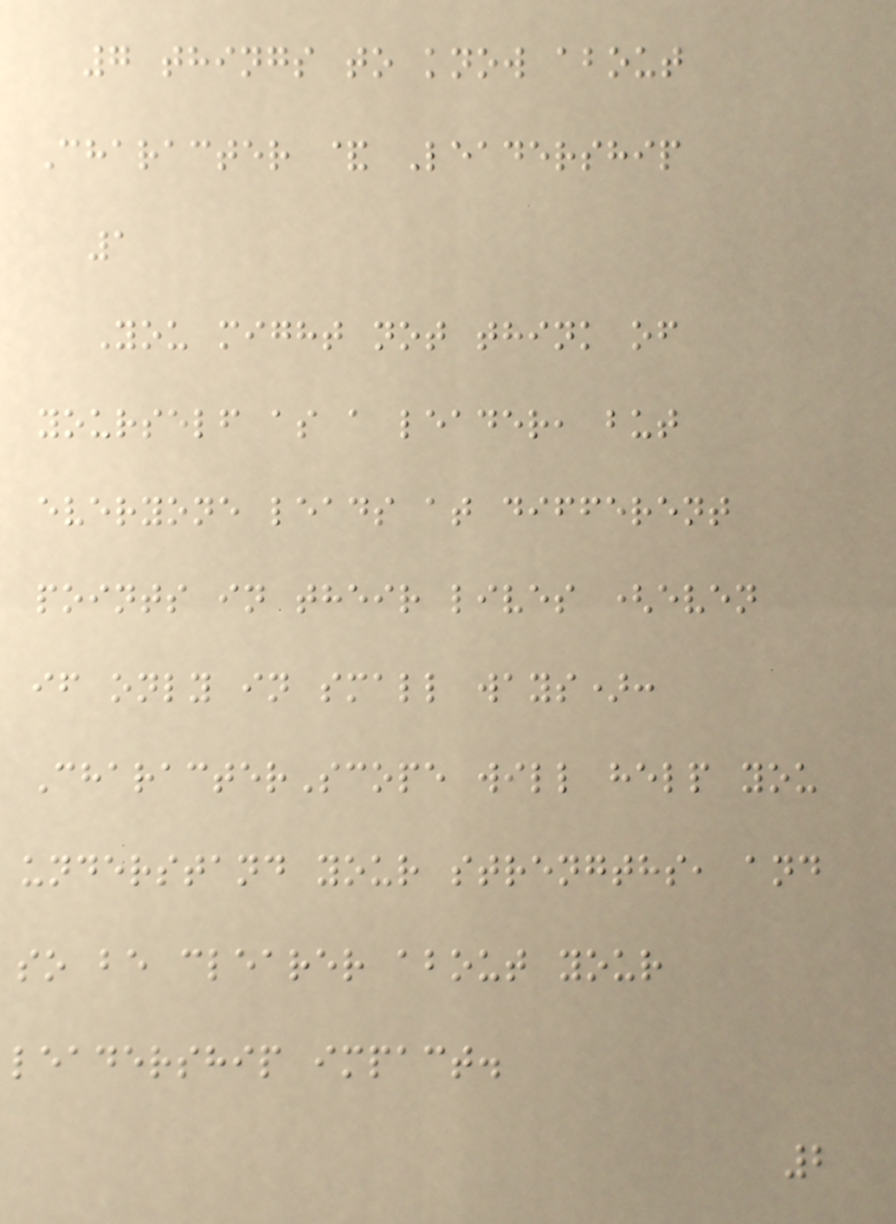7 things to know about
Character & Leadership
1
You might not think of
yourself as a leader, but
everyone leads at different
points in their lives (even
if only in small ways):
CharacterScope will help you
understand your strengths, and
so be clearer about your
leadership impact.
2
